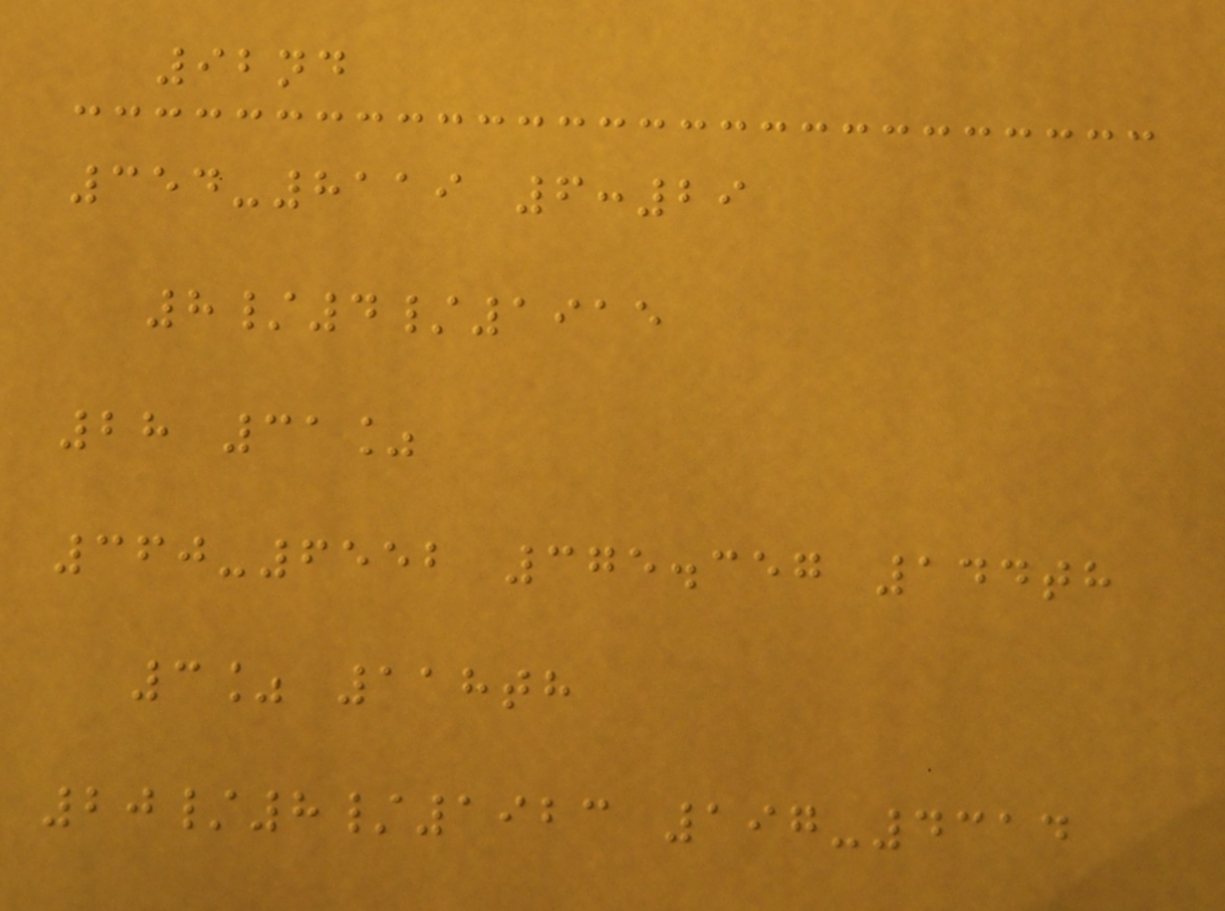92nd
354-8119 6:29
8/4/1915
28 31%
360-6552 375.357 144th
3% 118th
20/8/1923 197-4314
